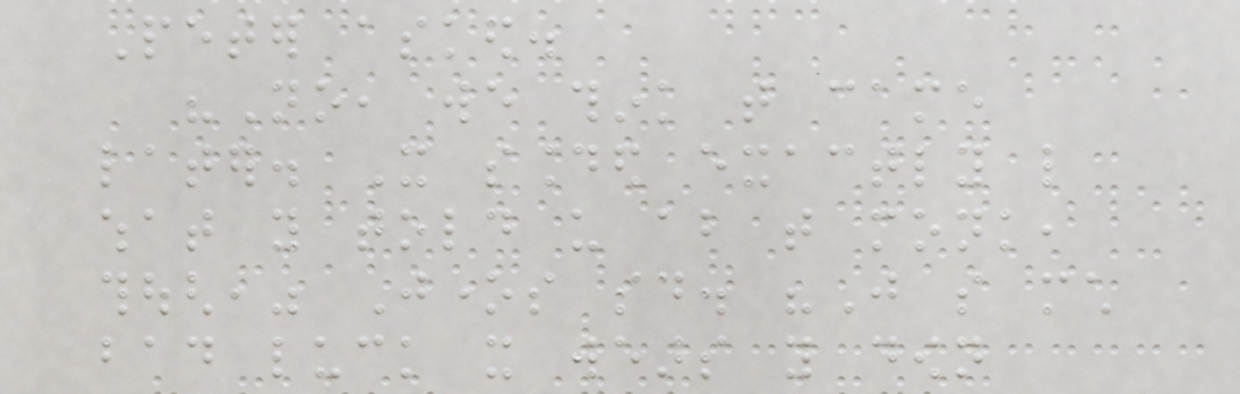Peter asked.
"No, we think that came
later. It sounded exactly like
what you told us about that monk,
though," Jones said. "Just so much
bad luck it wears you down
